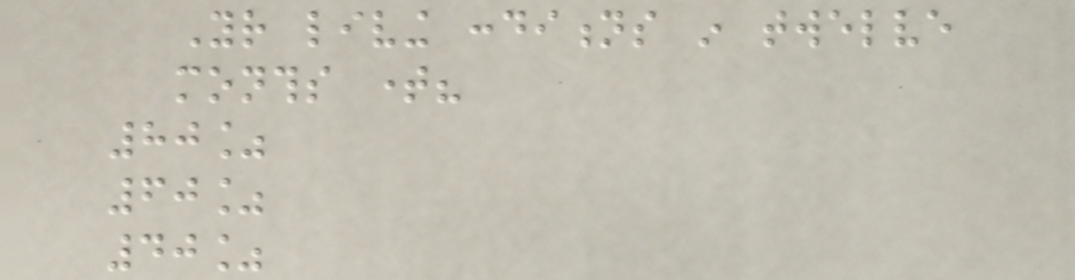Your living conditions in twelve
months time?
80%
60%
40%
